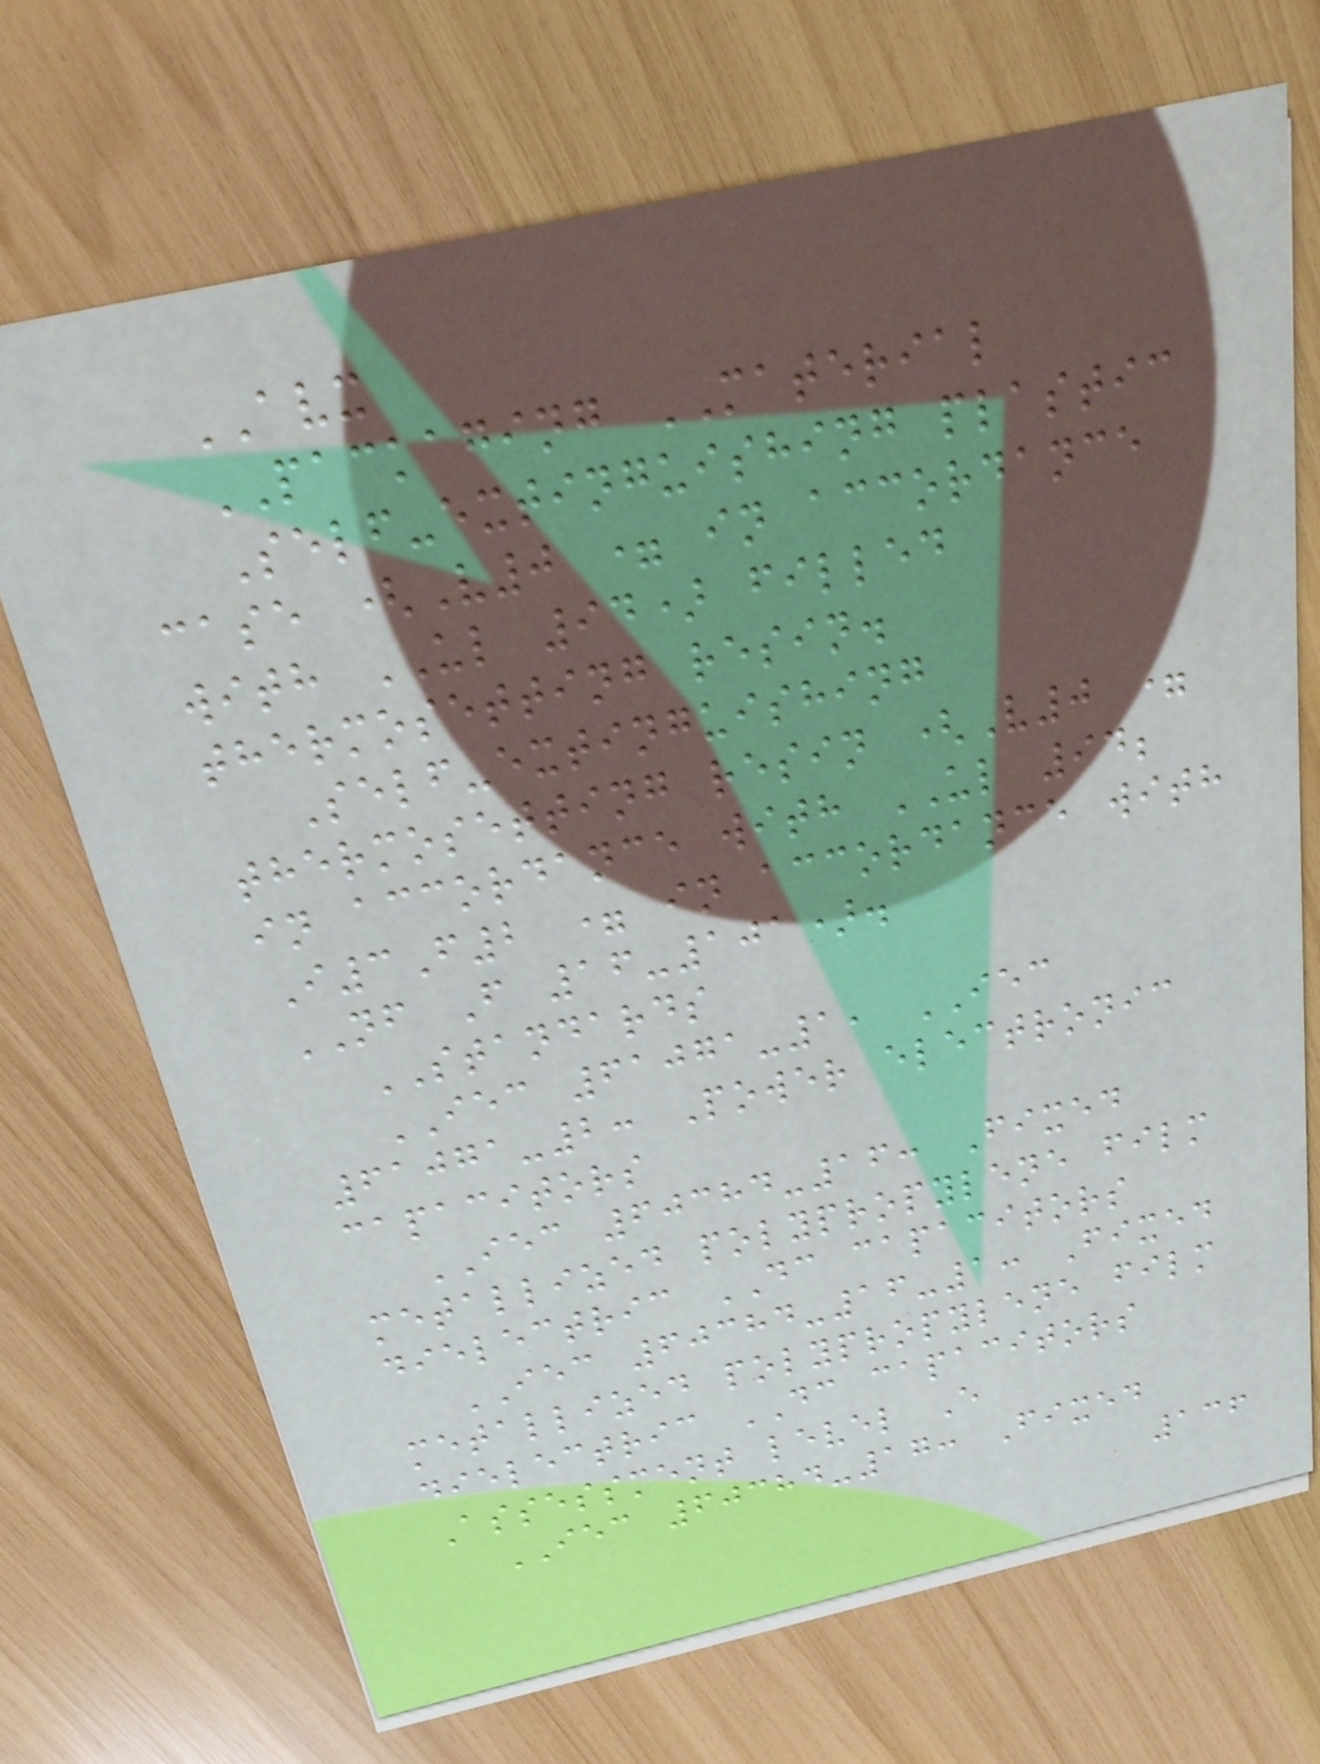AVX
PACKAGING MATERIAL
Self-extinguishing plastic
case (V0 = in accordance
with UL 94) filled
thermosetting resin.
Self-extinguishing
thermosetting resin (V0 =
in accordance with UL 94;
I3F2 = in accordance with
NF F 16-101).
STANDARDS
IEC 61071-1, IEC
61071-2: Power electronic
capacitors
IEC 60384-16: Fixed
metallized polypropylene film
dielectric DC capacitors
IEC 60384-16-1: Fixed
metallized polypropylene film
dielectric DC capacitors
Assessment level E
IEC 60384-17: Fixed
136
